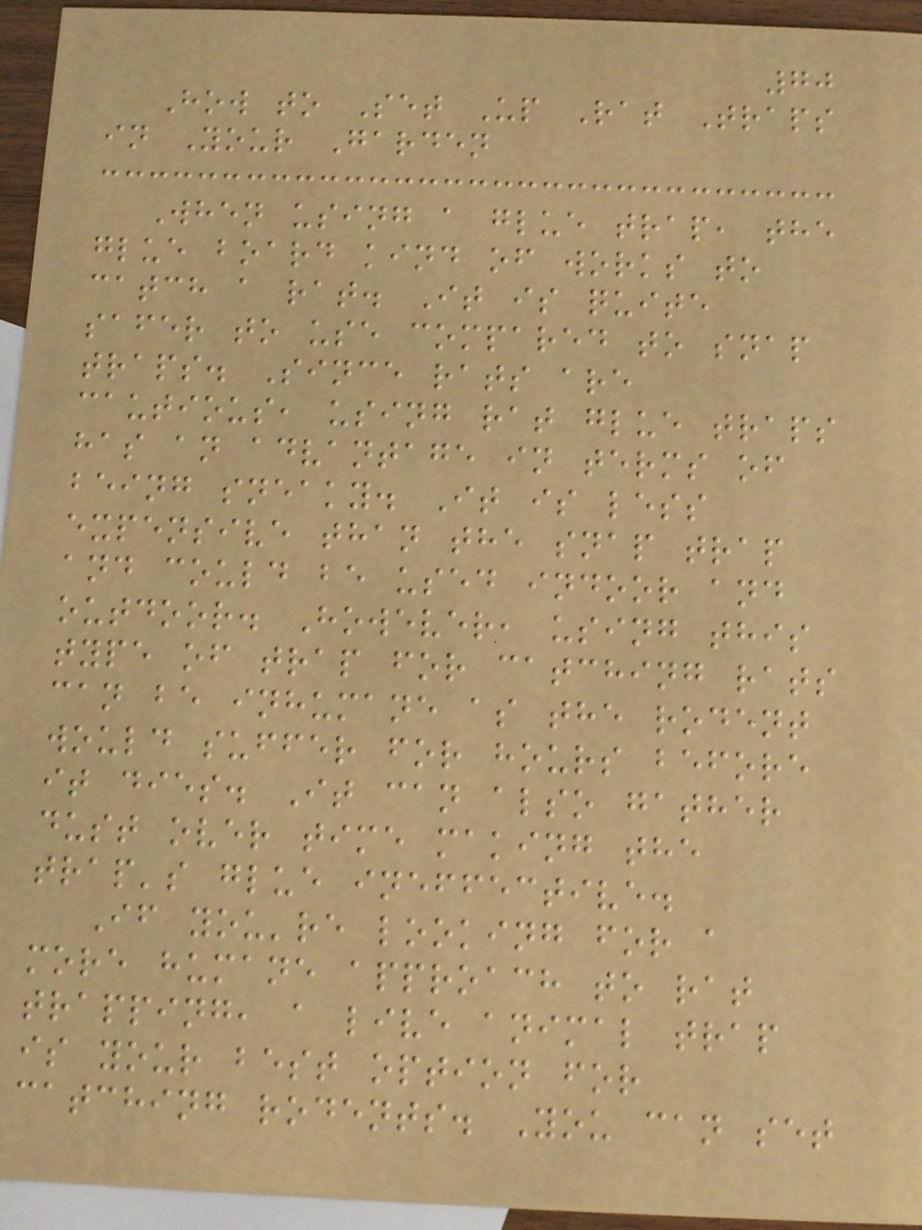70
How to Set Up Rat Traps
in Your Garden
When using a glue trap, the
glue board kind of works to
catch a rat. It is quite
safer to use compared to snap
traps. Since rats are
cautious, using rat glue traps
has an advantage in terms of
being sneaky. It is less
expensive than the snap trap
and could be used indoor and
outdoor. However, using this
type of trap for catching rats
can be inhumane as the rodent
would suffer for hours before
it dies. It can also gather
dust over time making the
trap's glue ineffective.
If you're looking for a
more humane approach to rat
trapping, a live animal trap
is your best option for
catching rodents. You can set
